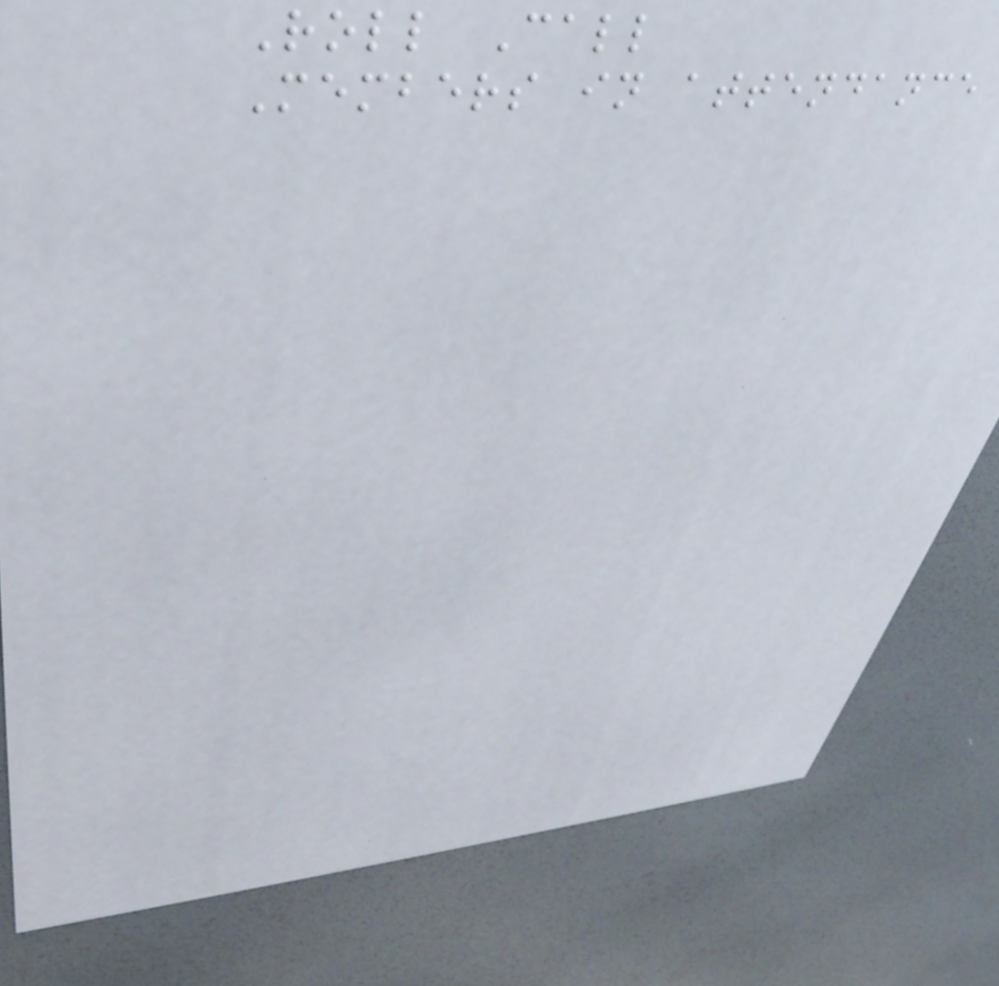Roll Call
Members in attendance
